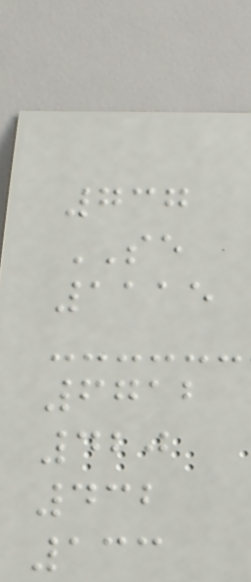737
SE
1115
6712
420
432
133
